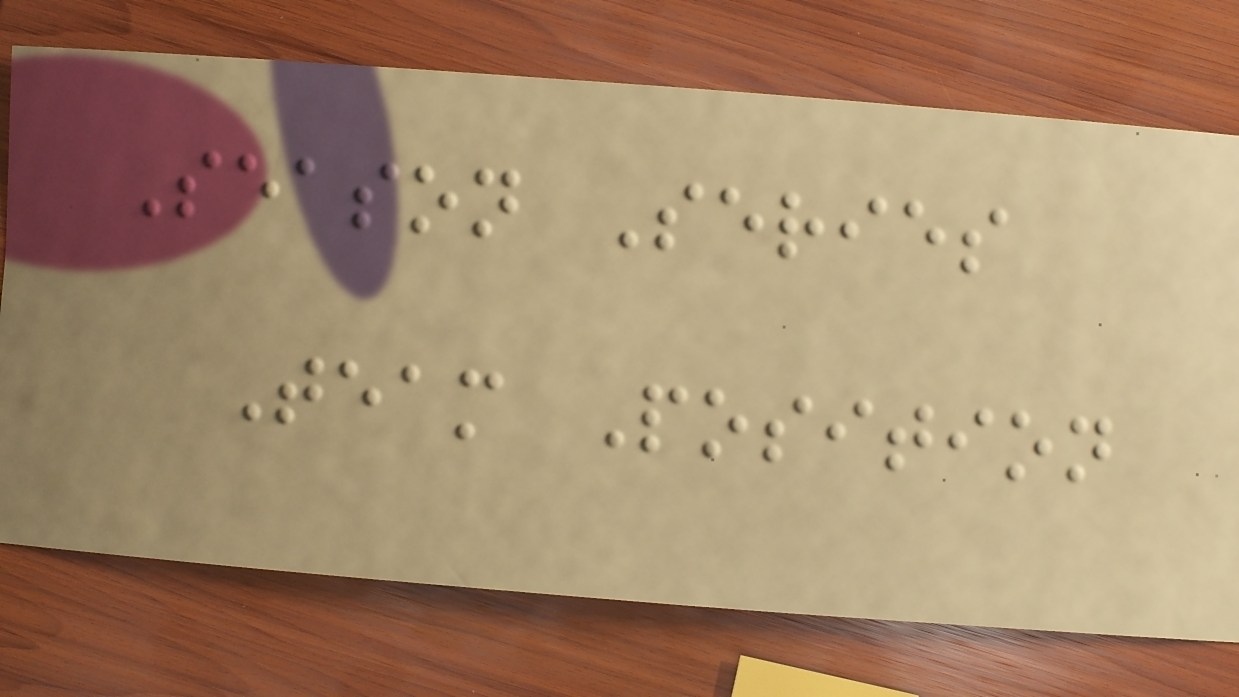Season Series
Team Position
